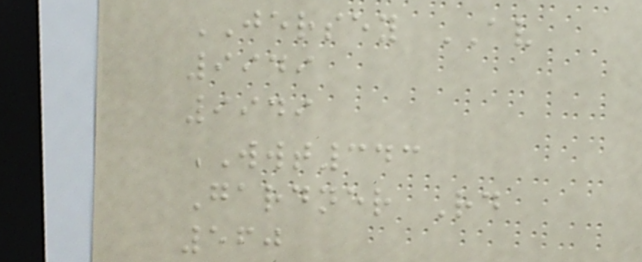JERSEY AV
9949
9949
WWT343
Gardner Rd
560
